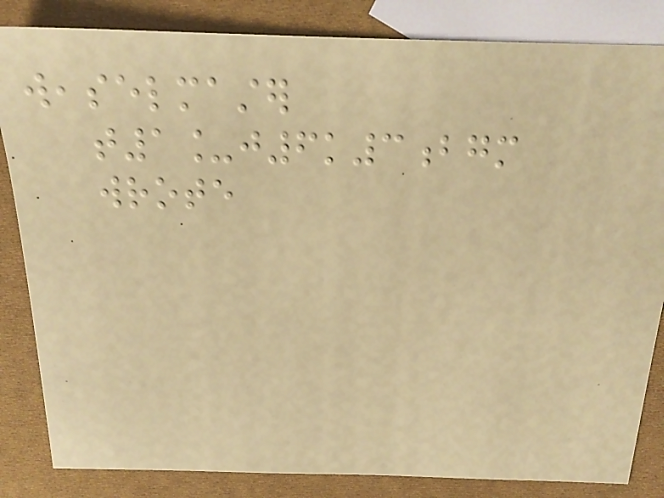weaselmaster
t1_j6k3bgm
wrote
